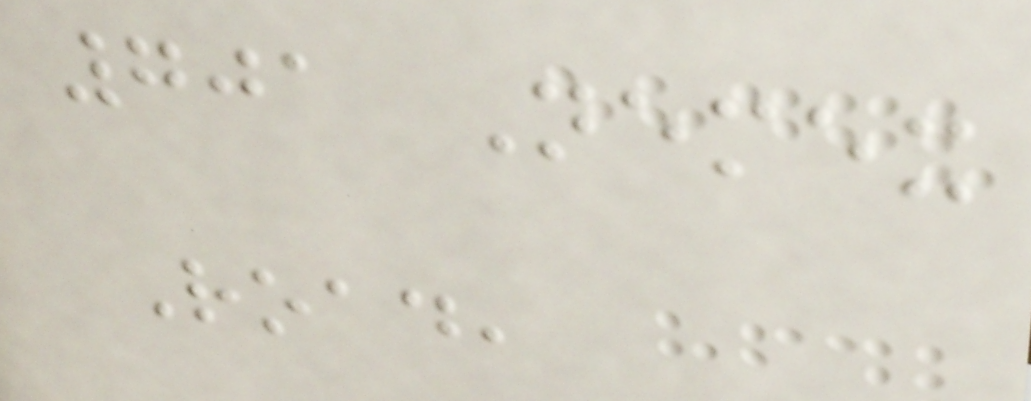701 Nemex
Road,
